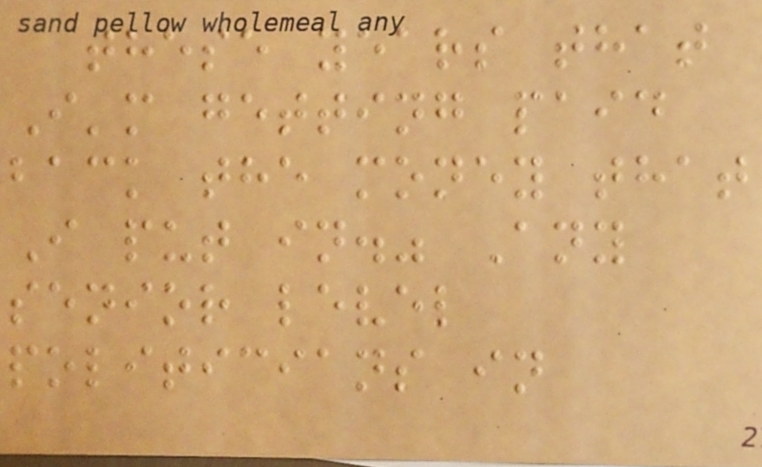these years that
I'm getting paid
back the money that
I put in." Any
senior level
politicians in
